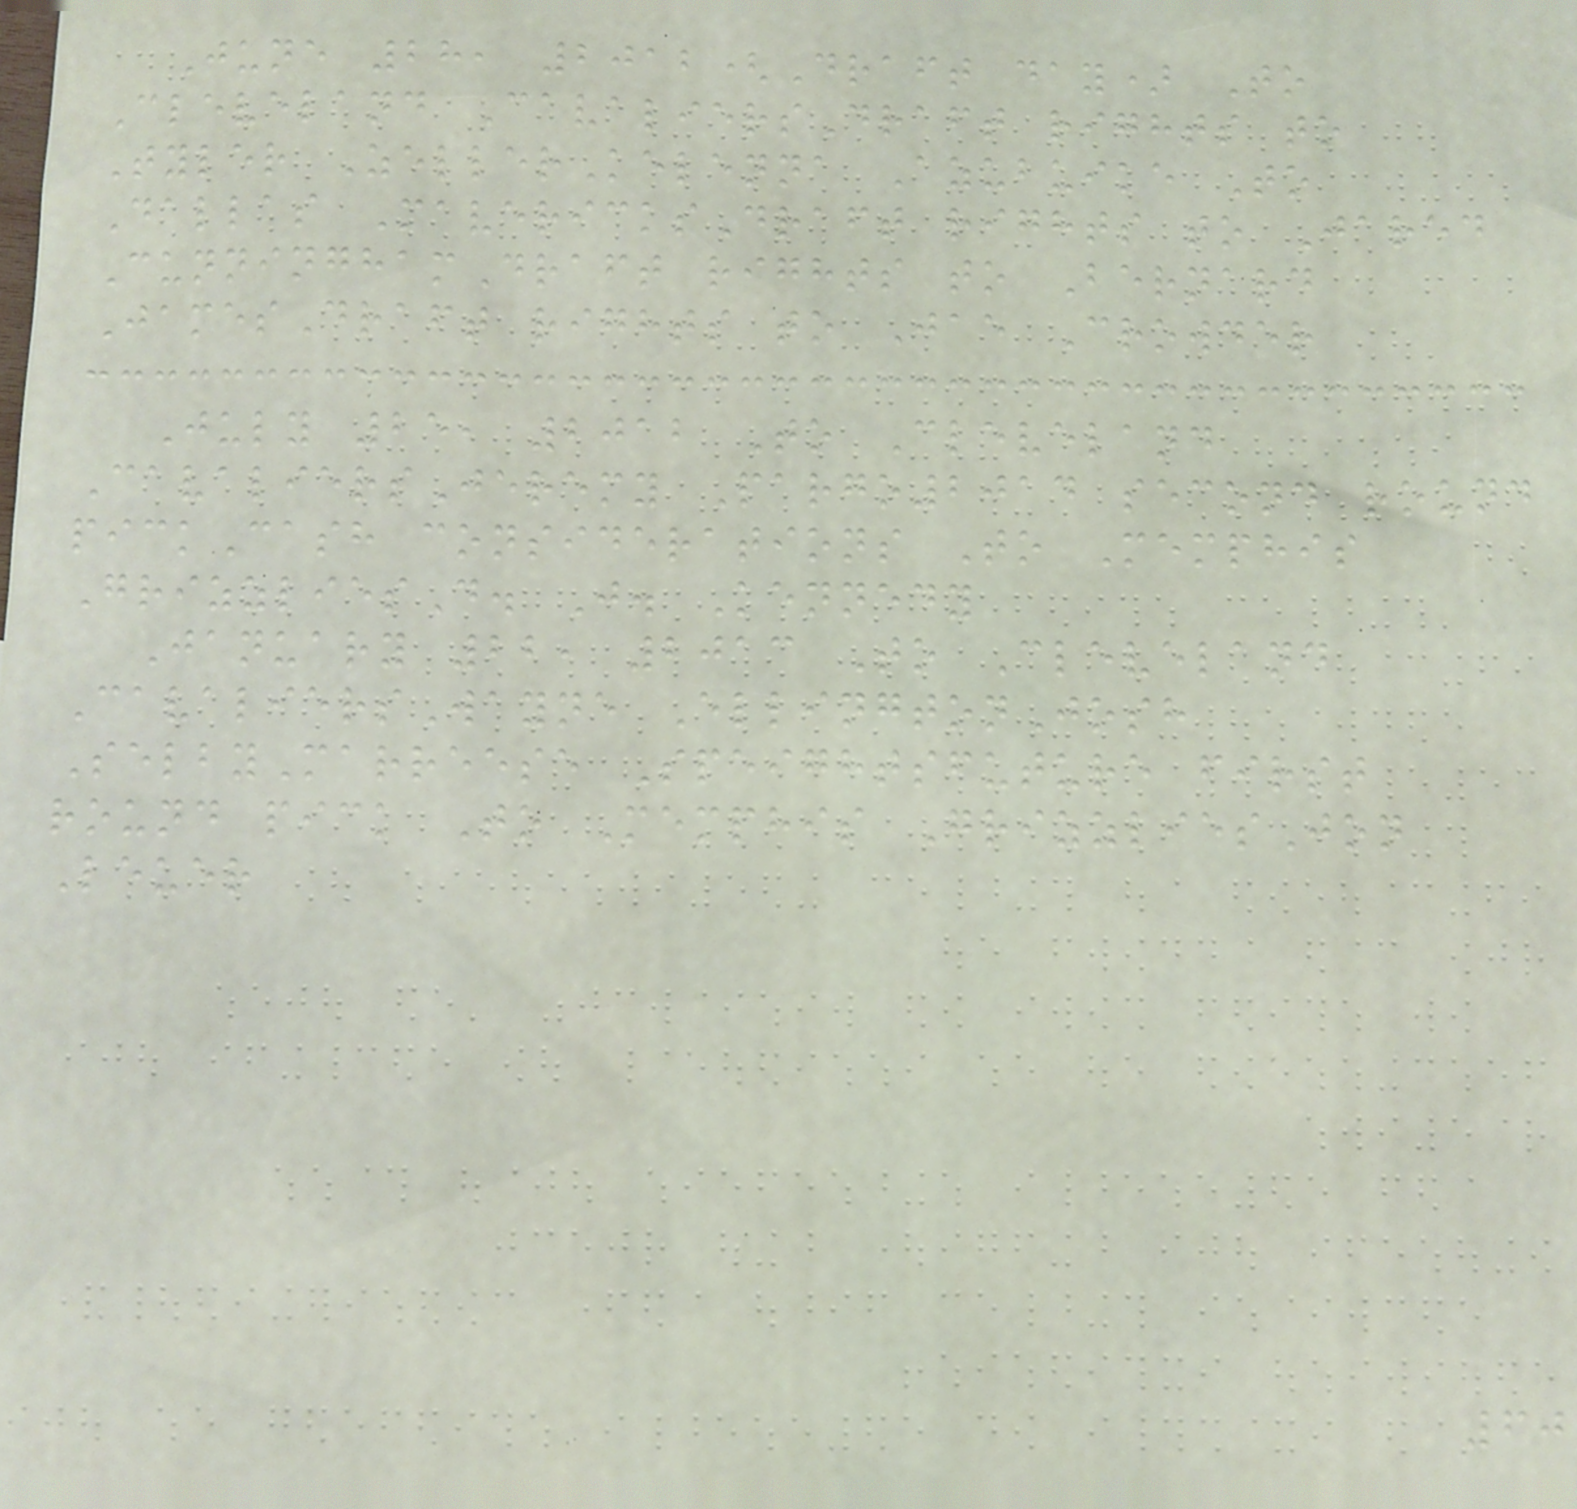June 28, 2012(Draft day) To
Cleveland CavaliersDraft rights to
Tyler ZellerKelenna Azubuike To
Dallas MavericksDraft rights to Jared
CunninghamDraft rights to Bernard
JamesDraft rights to Jae Crowder
July 25, 2012 To Cleveland
CavaliersJeremy Pargo2014 second round
pickCash considerations To Memphis
GrizzliesD. J. Kennedy
January 22, 2013 To Cleveland
CavaliersWayne EllingtonJosh
SelbyMarreese Speightsfuture first
round pick To Memphis GrizzliesJon
Leuer
60
